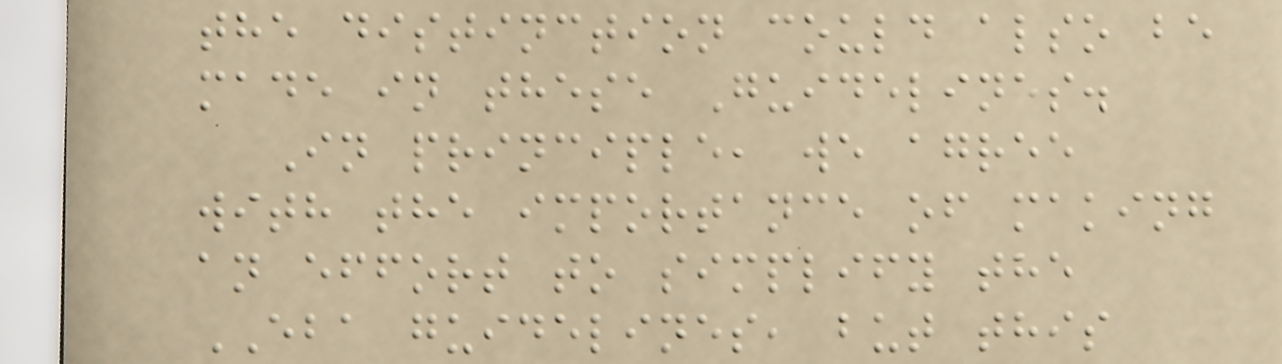the distinction could also be
made in these Guidelines.
In principle, we agree
with the importance of making
an effort to simplify the
EBA guidelines, but this
